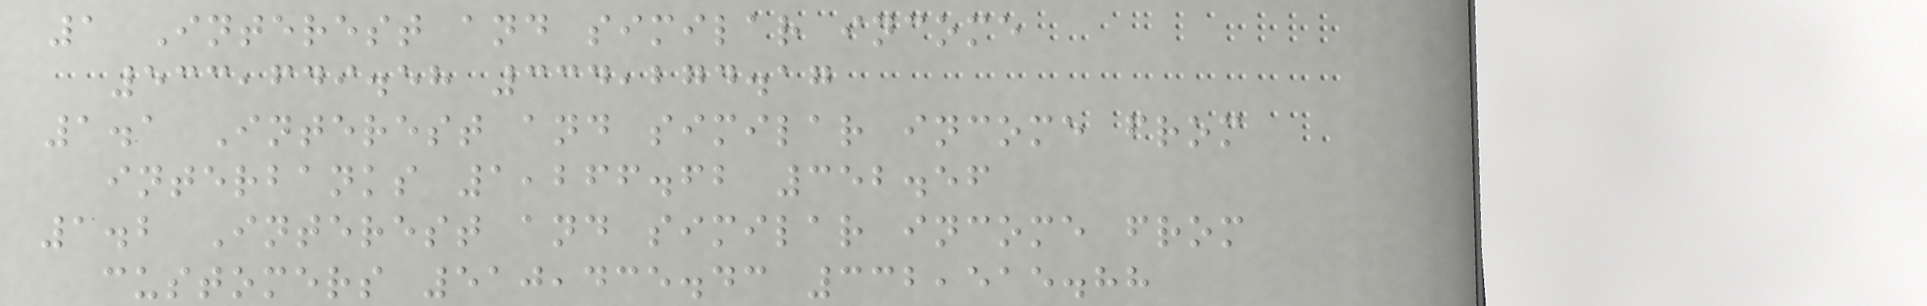1 Interest and similar income
533,649.58 334,274.17
1.1 Interest and similar income from
interbanks 1,266.62 352.56
1.2 Interest and similar income from
customers 510,435.43 332,515.88
